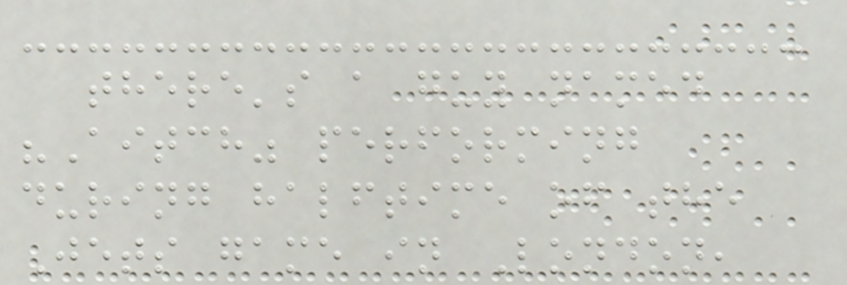there's a guy named
"Aitch" performing
during halftime of the
Jets game in London,
